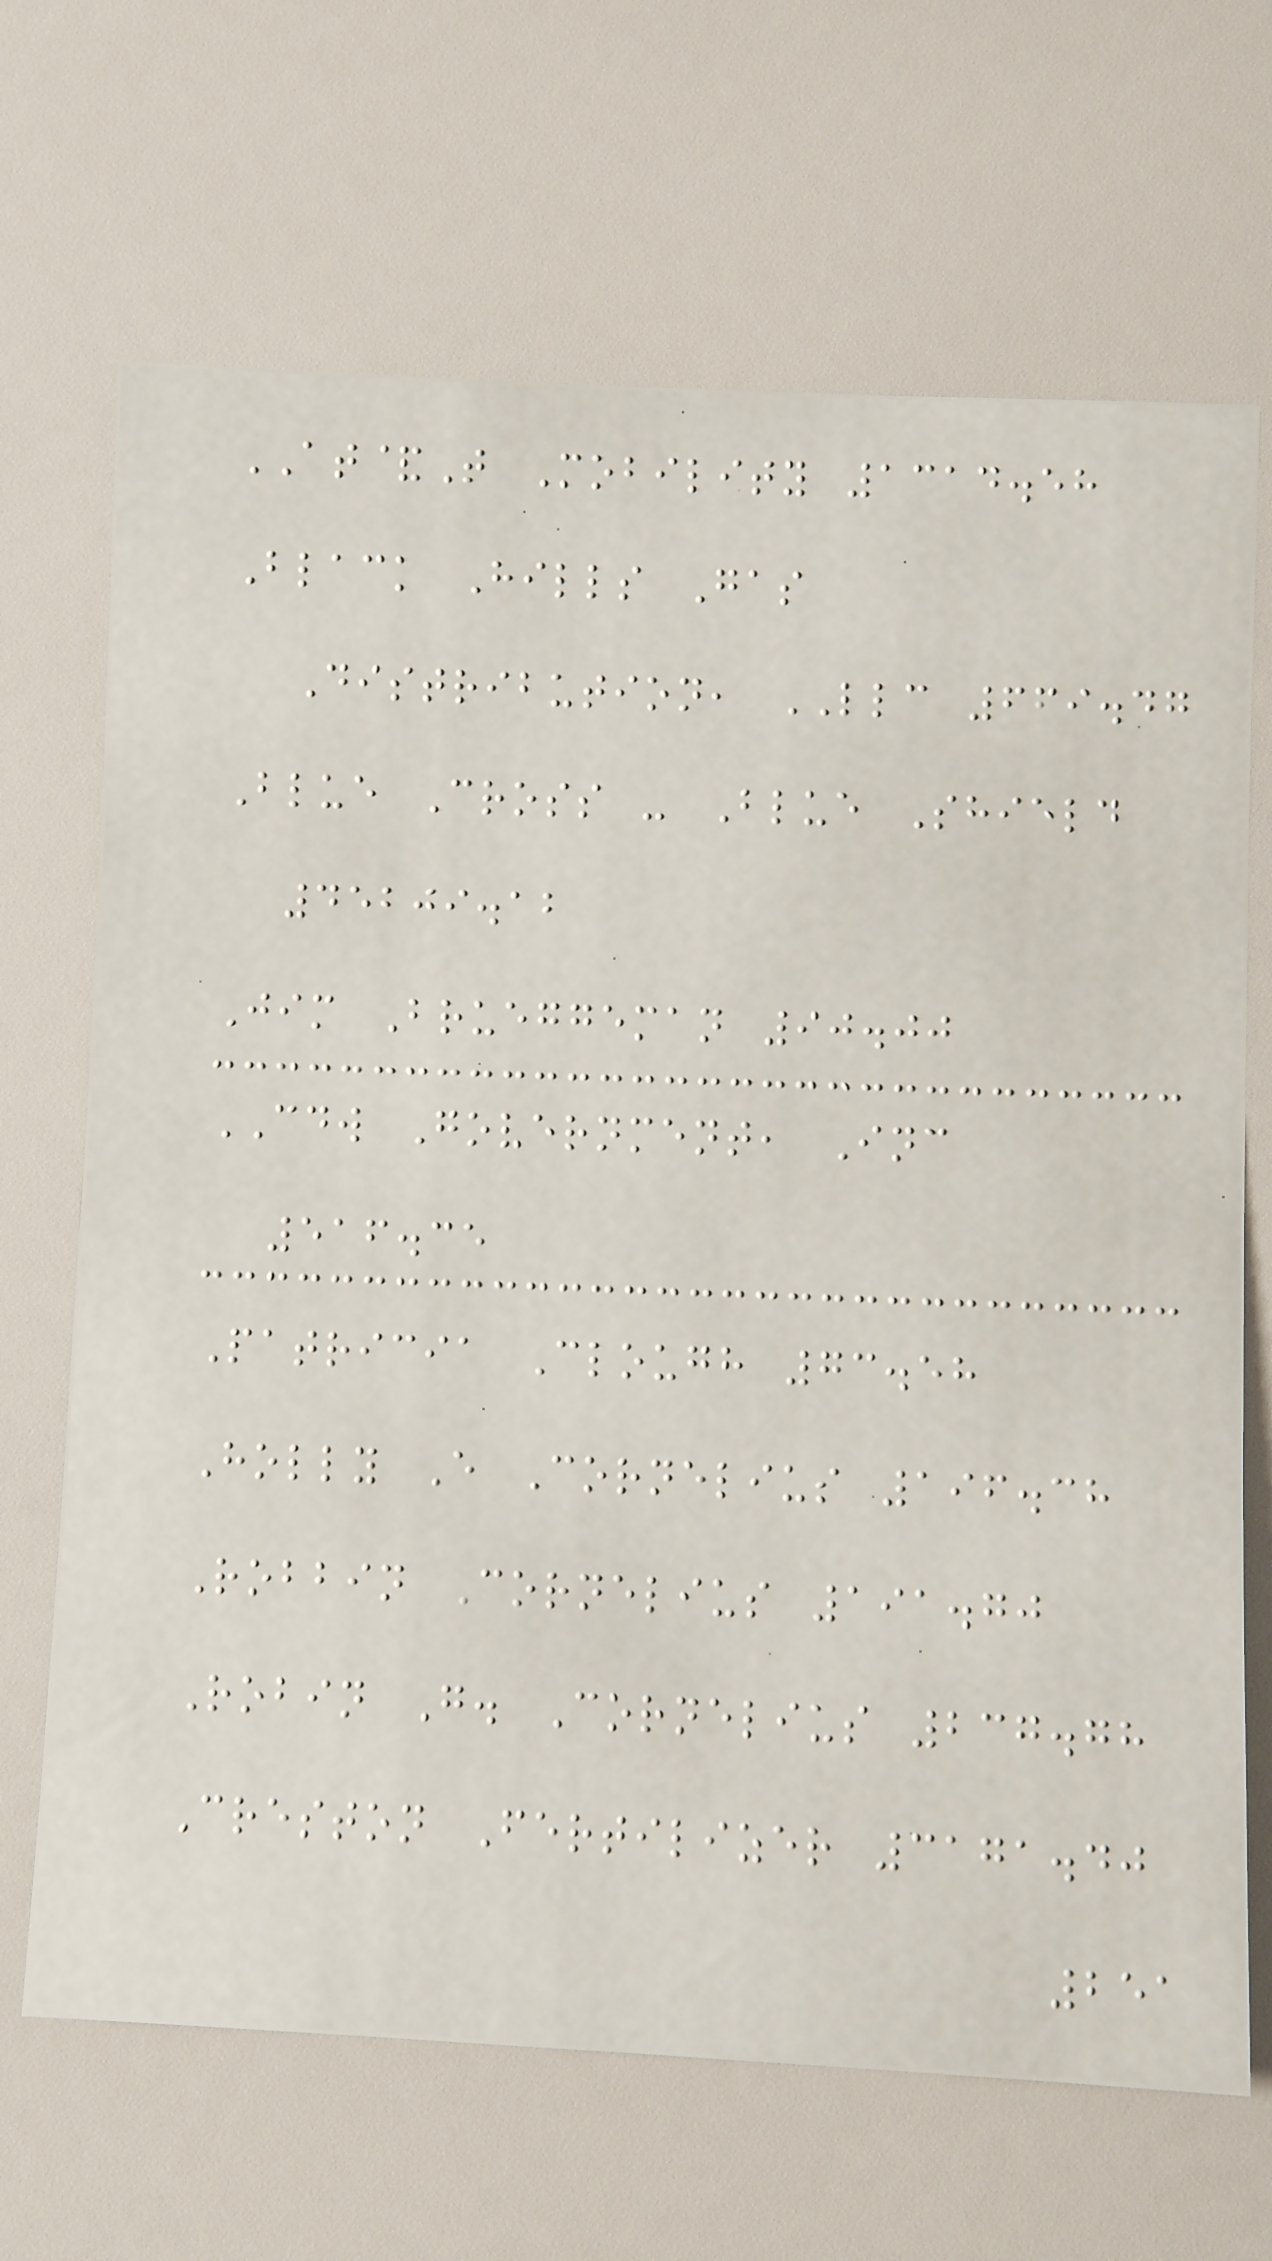AT&T Mobility 1314.58
Black Hills Gas
Distribution, LLC 669.47
Blue Cross - Blue Shield
45209.12
Jim Brueggeman 90.00
CDW Government, Inc
516.35
Patricia Clough 73.58
Holly E Cornelius 196.38
Robbin Cornelius 191.70
Robin G. Cornelius 237.78
Creston Fertilizer 3171.40
251
